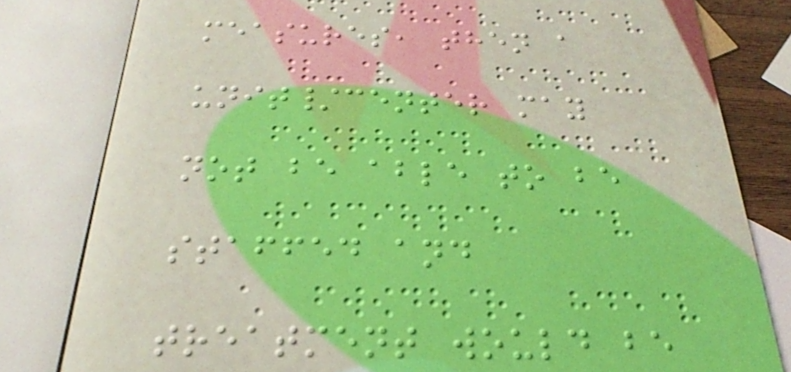measures, then a
unit/center may
not be able to be
staffed and
treatment would be
